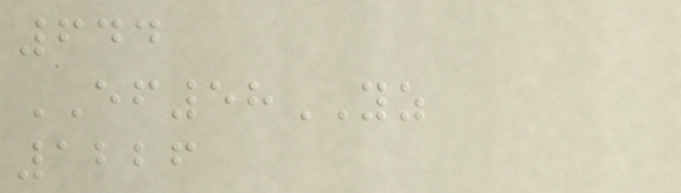644
EF58YZ
1226
